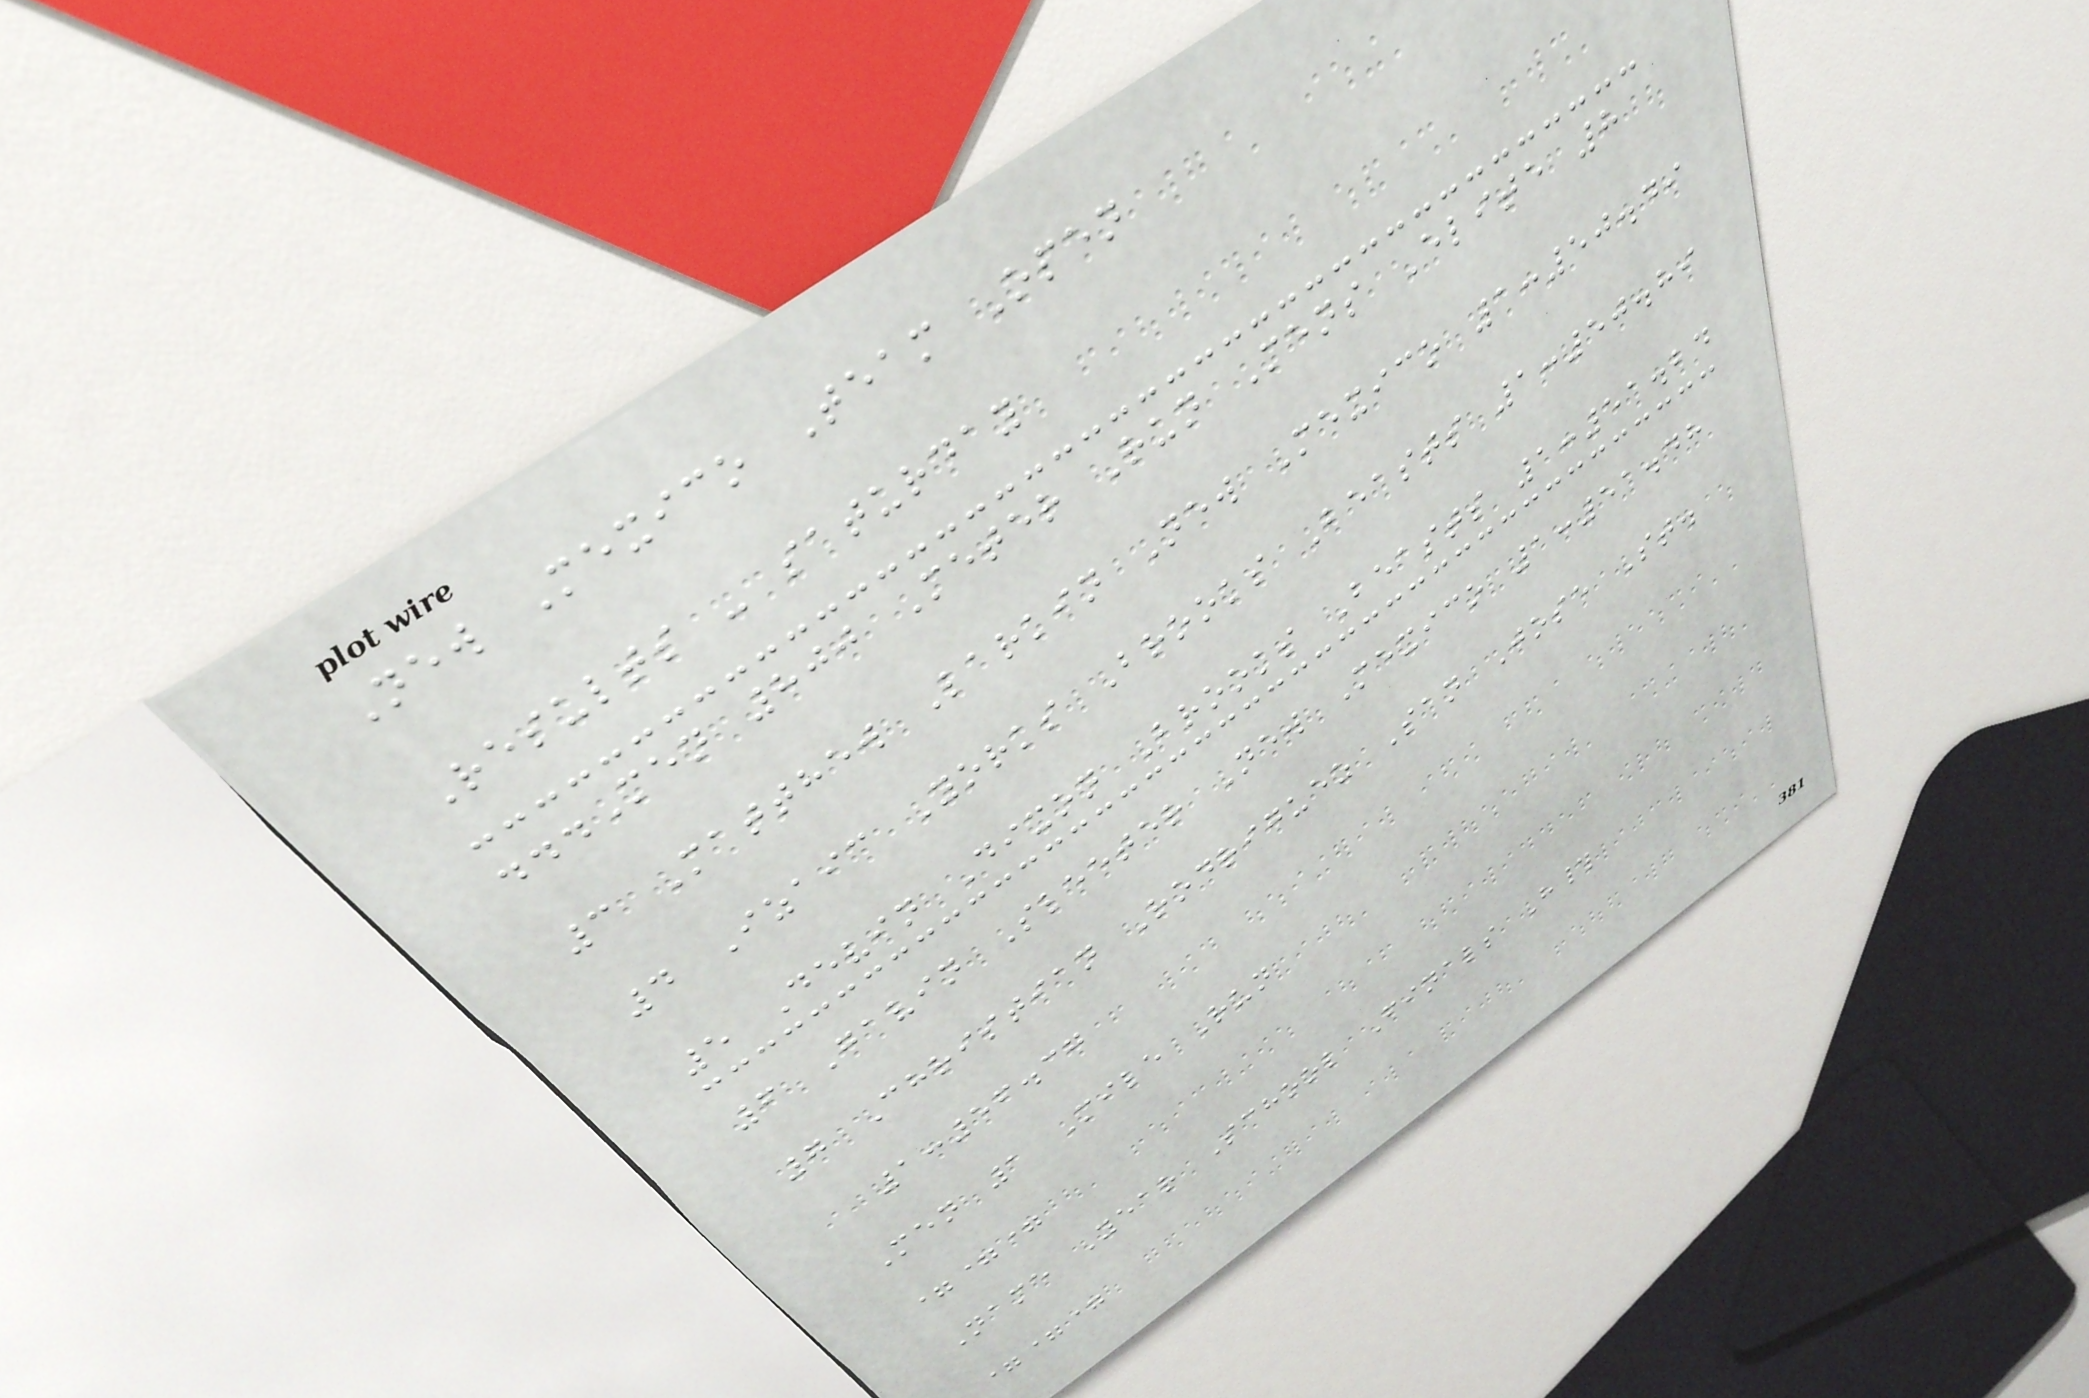New Mexico Team Open
Results - saturday
...Men 800 Meter Run Mens Elite 8
3 Matthew Larkin New Mexico 1:50.49
4 Izaic Yorks Brooks Beasts 1:50.89
5 Devin Dixon Brooks Beasts 1:51.24
6 Gavin Sleeter New Mexico 1:51.48
7 Christian Rodriguez San Jose St.
1:56.37
Men 1 Mile Run
===
Name Year School Finals H#
===
